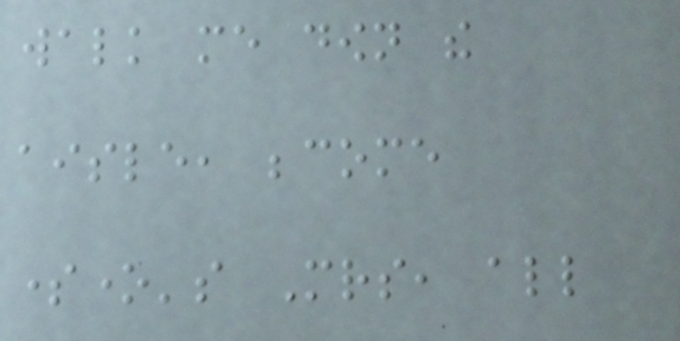walk me down the
aisle, become
someone's Mrs, all
